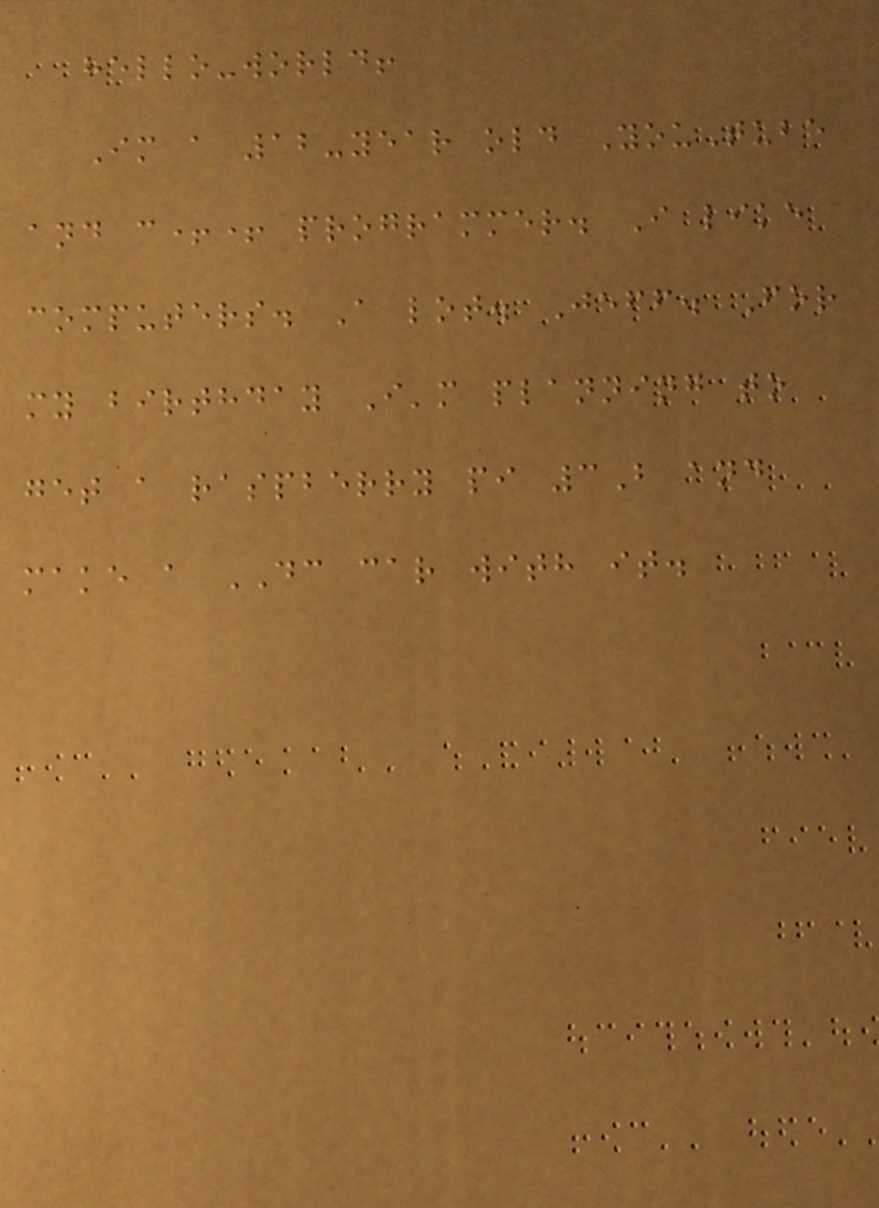hello-world!
Im a 12-year old YouTube
and c++ programmer. I like
computers. A lot. Jeff. For
my birthday I'm planning to
get a raspberry pi 3B and
make a DC car with it.
